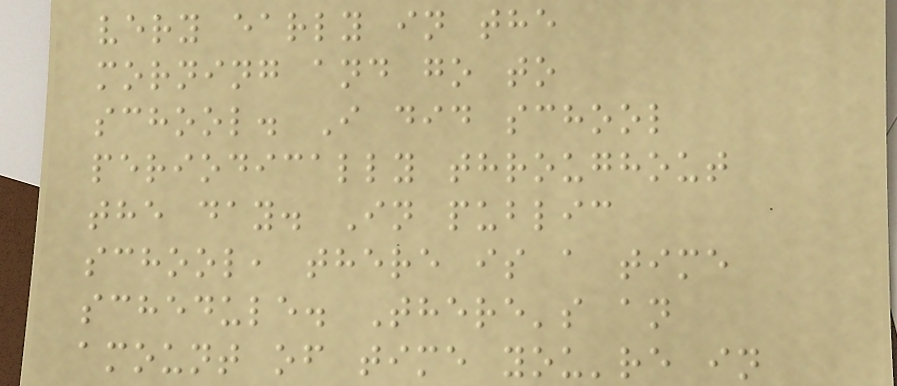very early in the
morning and go to
school. I did school
periodically throughout
the day. In public
school, there is a time
schedule. There's an
amount of time you're in
